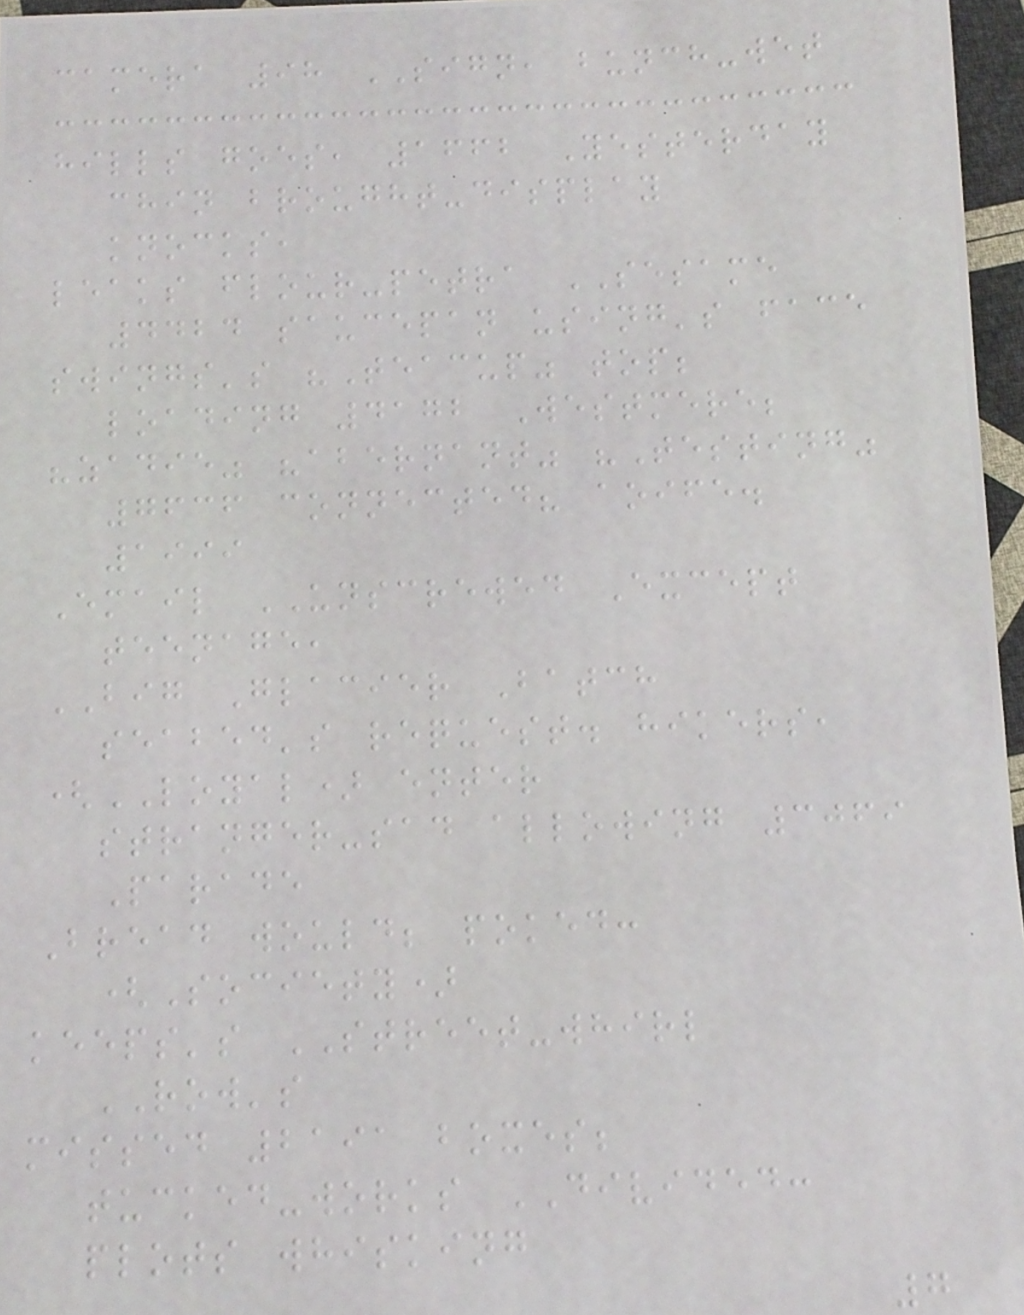camera 98 SIGN, bunch-wet
hills goes, 1662 Yesterday
chin brought-display
knocks,
leaks flour-petra SESAME
4424 saucepan using's face
swings's "Teacup" top;
loading 4172 Westmere;
"zadie" "abernant" "Testing"
7636 connected? aoife.
1999
Email UNSCREWED Except
teenage,
BIG Glacier Batch
seabed's request. hikers,
(LOYAL) enter
stranger-sad allowing 3069
Parade
Bread would; poked:
(Society)
keeps's STREET-whirl
ROW's
missed 2191 boxes;
tucked-works DIVIDED:
plots whisking
7
